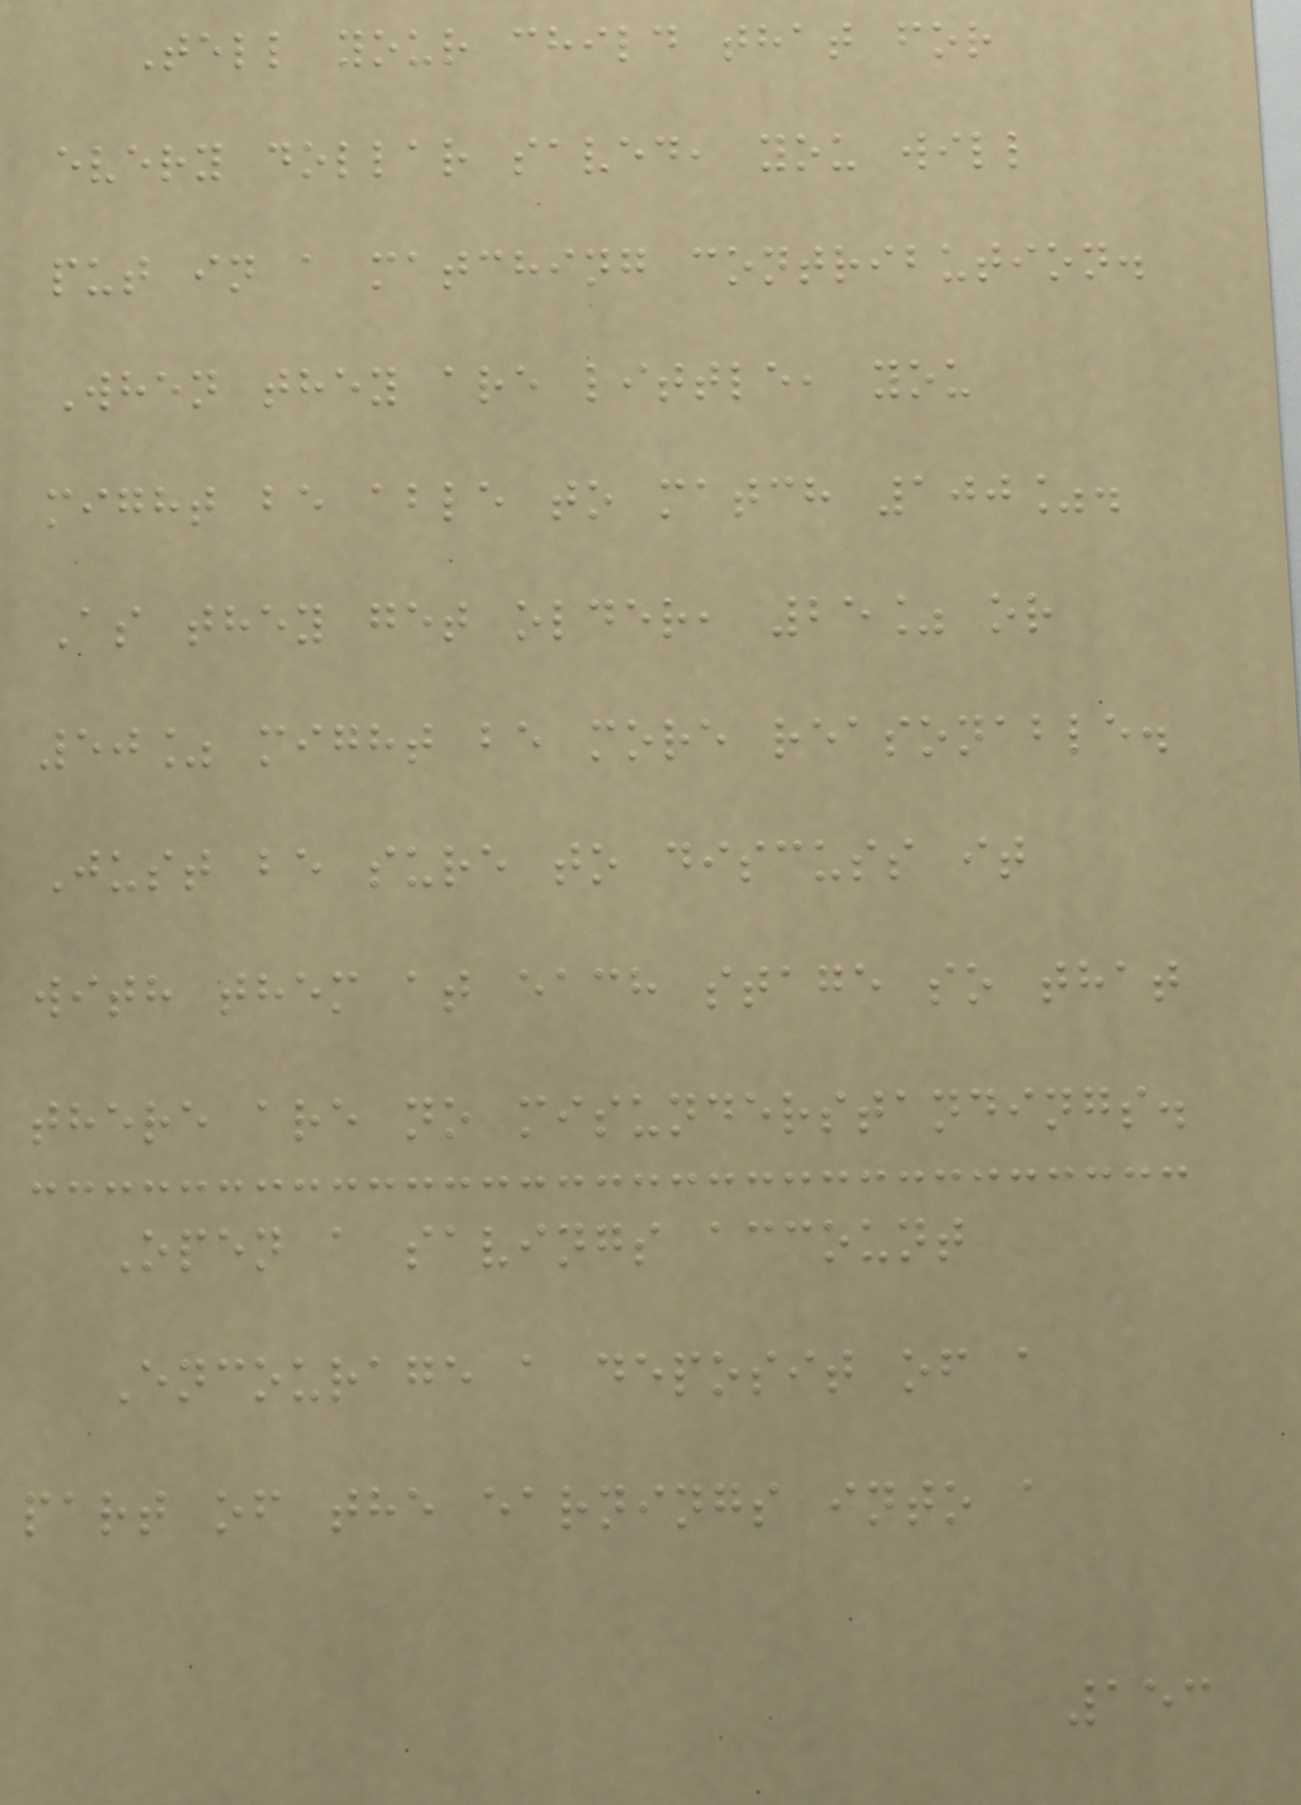Tell your child that for
every dollar saved, you will
put in a matching contribution.
When they are little, you
might be able to match 100%.
As they get older, 25% or
50% might be more reasonable.
Just be sure to discuss it
with them at each stage so that
there are no misunderstandings.
Open a savings account
Encourage a deposit of a
part of the earnings into a
153
